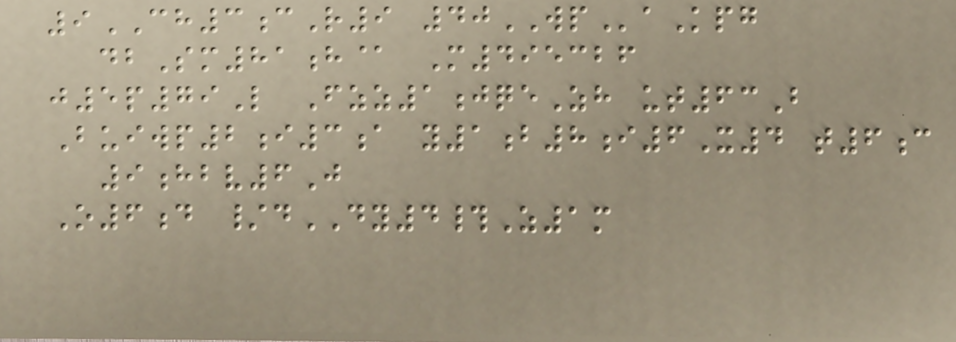9CH3cR9 40WPaKpg
dbSm81h@ M495326
j5p79L Fzz1jqeZh ut63B
Buiwp2i3a y1b8i6X4 t6c
9hbv6J
O6d /dDY4#Z1m
